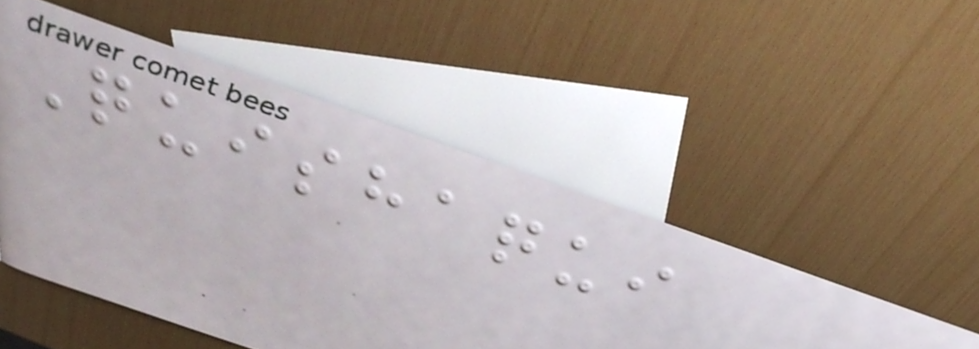Quishaqui
